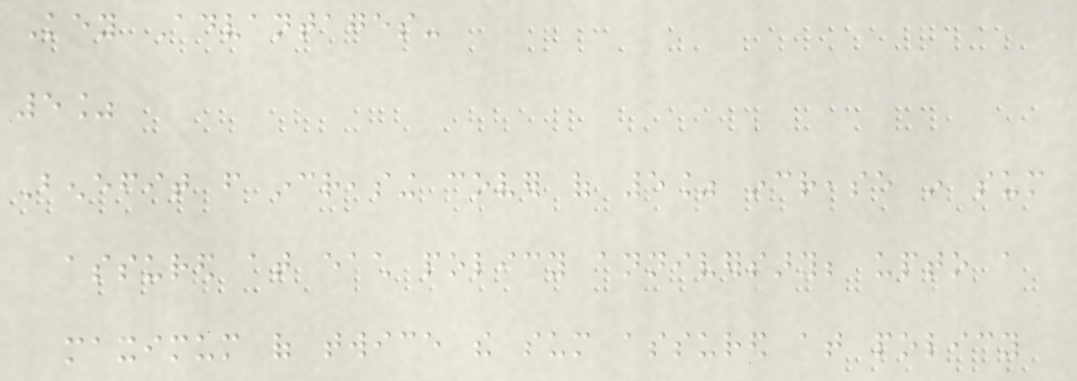Key Advantages-
5%
Benefit from increasing cover of 5% increase in sum
assured at each policy anniversary; upto a
maximum of twice the sum assured at policy
